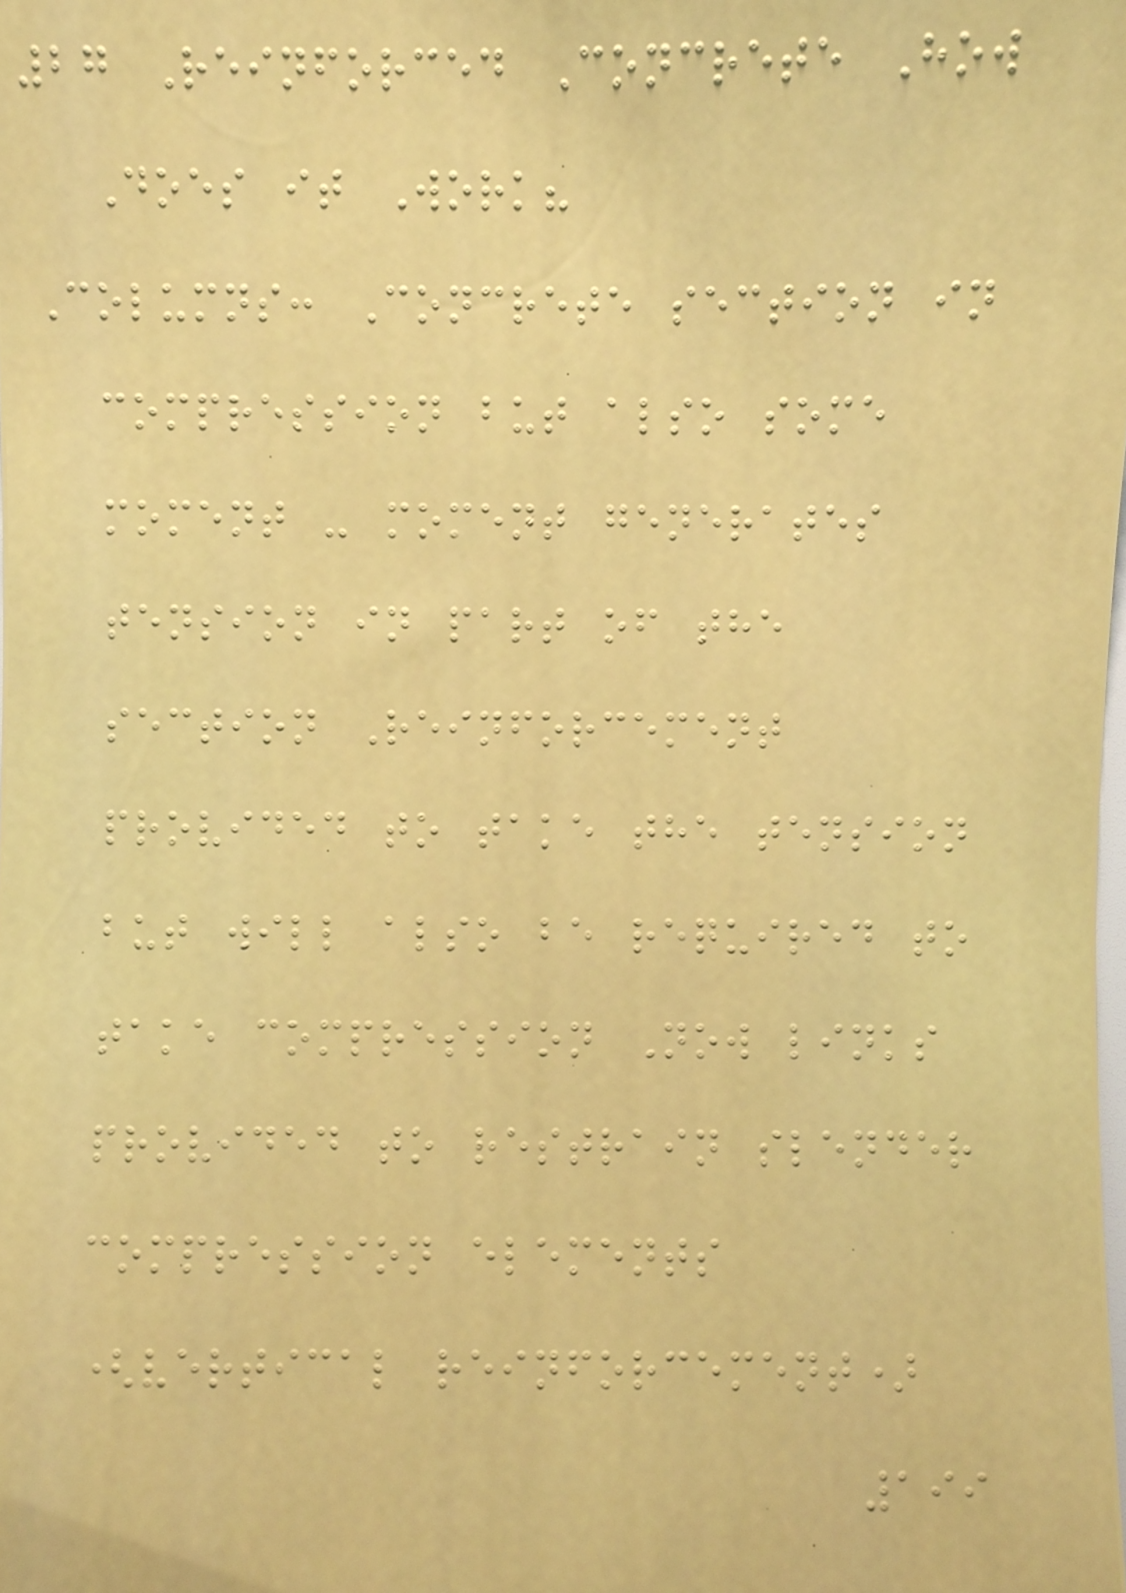27 Reinforced Concrete How
Does it Work?
Columns: Concrete section in
compression but also some
moment - moment generates
tension in part of the
section Reinforcement
provided to take the tension
but will also be required to
take compression Now links
provided to restrain slender
compression elements
(vertical reinforcement)
199
